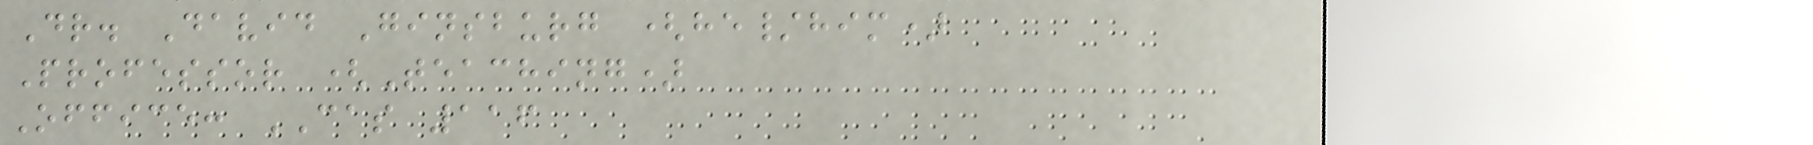Dr. David Ginsburg (he/him)
Professor (Teaching)
Office: CAS 116
